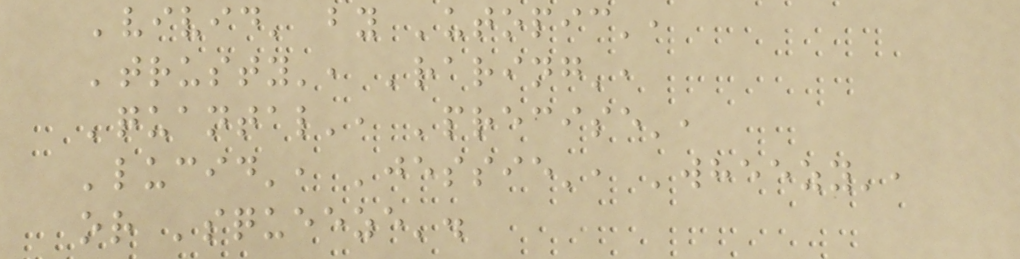'vivid' by 'utopic',
'trusty', 'raring',
'quantal', 'precise',
'lucid', 'jessie', 'wheezy',
or 'squeeze'.
